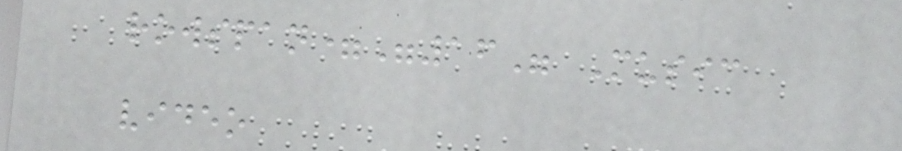rowspan="16" Music
video
